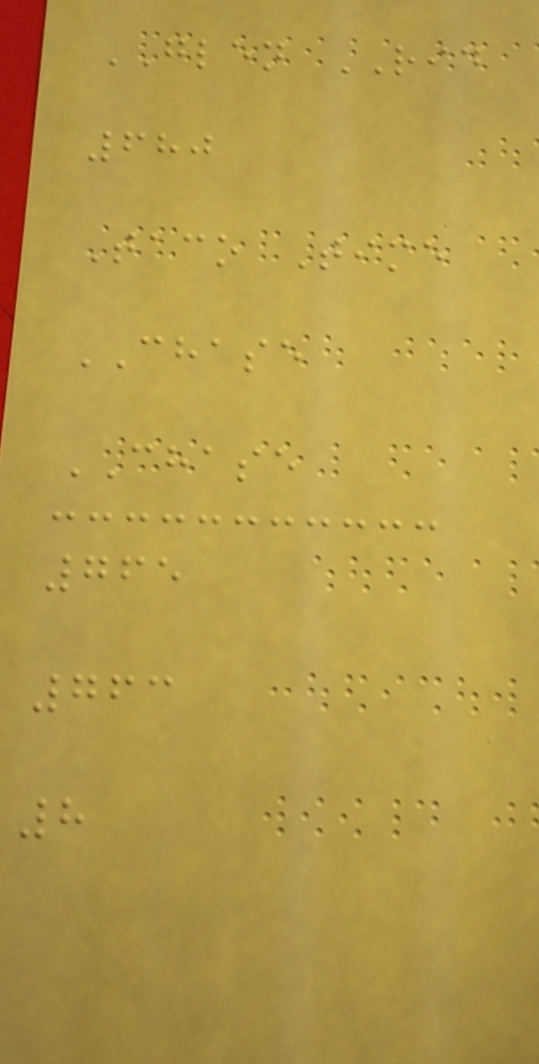GLEN RID
680
Taco Time
CHASE
CHASE
765
763
8
